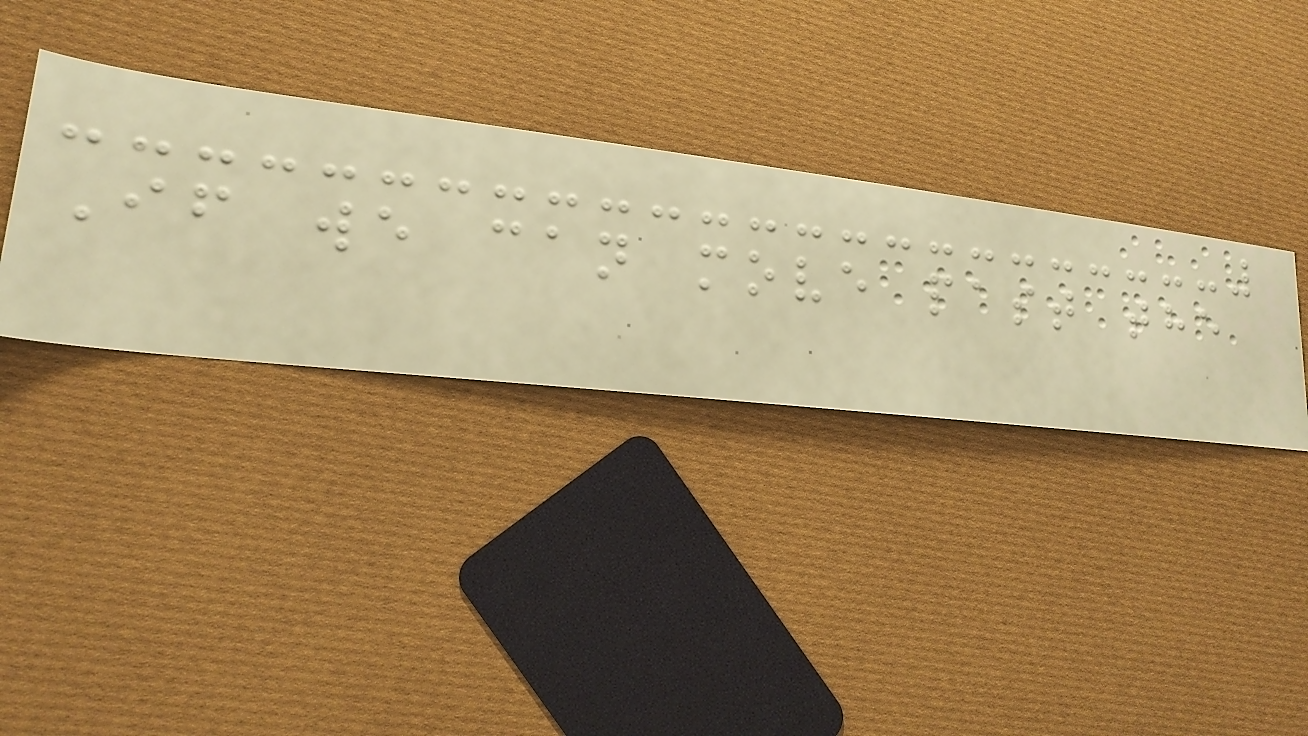If we can move past the
